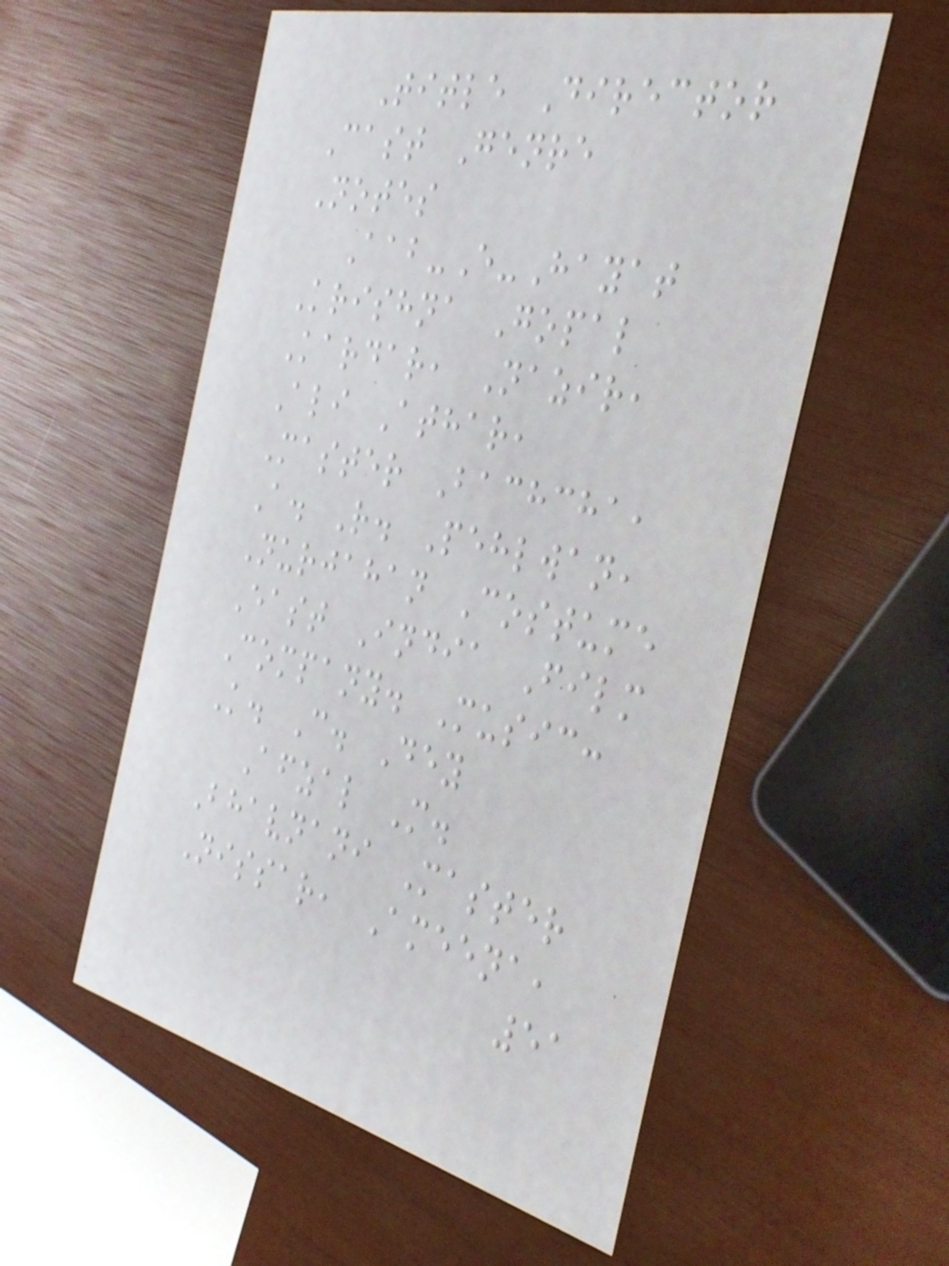Title Director
Cast Genre
Notes
Aab-E-Hayat
Krishna Gopal
Kardar, Nazir,
Ali Athar,
Master Bachcha,
A. R. Pehlwan,
Nurjahan Costume
East India Film
Company. Music:
K. C. Dey
Afzal M.
Bhavnani Master
Nissar, Ameena,
51
